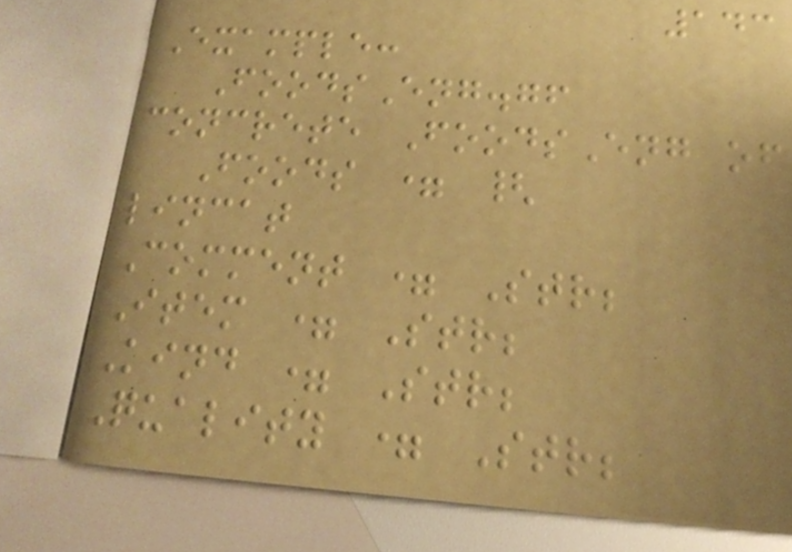143
Example:
FoodsEng.gf
concrete FoodsEng of
Foods = {
lincat
Comment = Str;
Item = Str;
Kind = Str;
Quality = Str;
